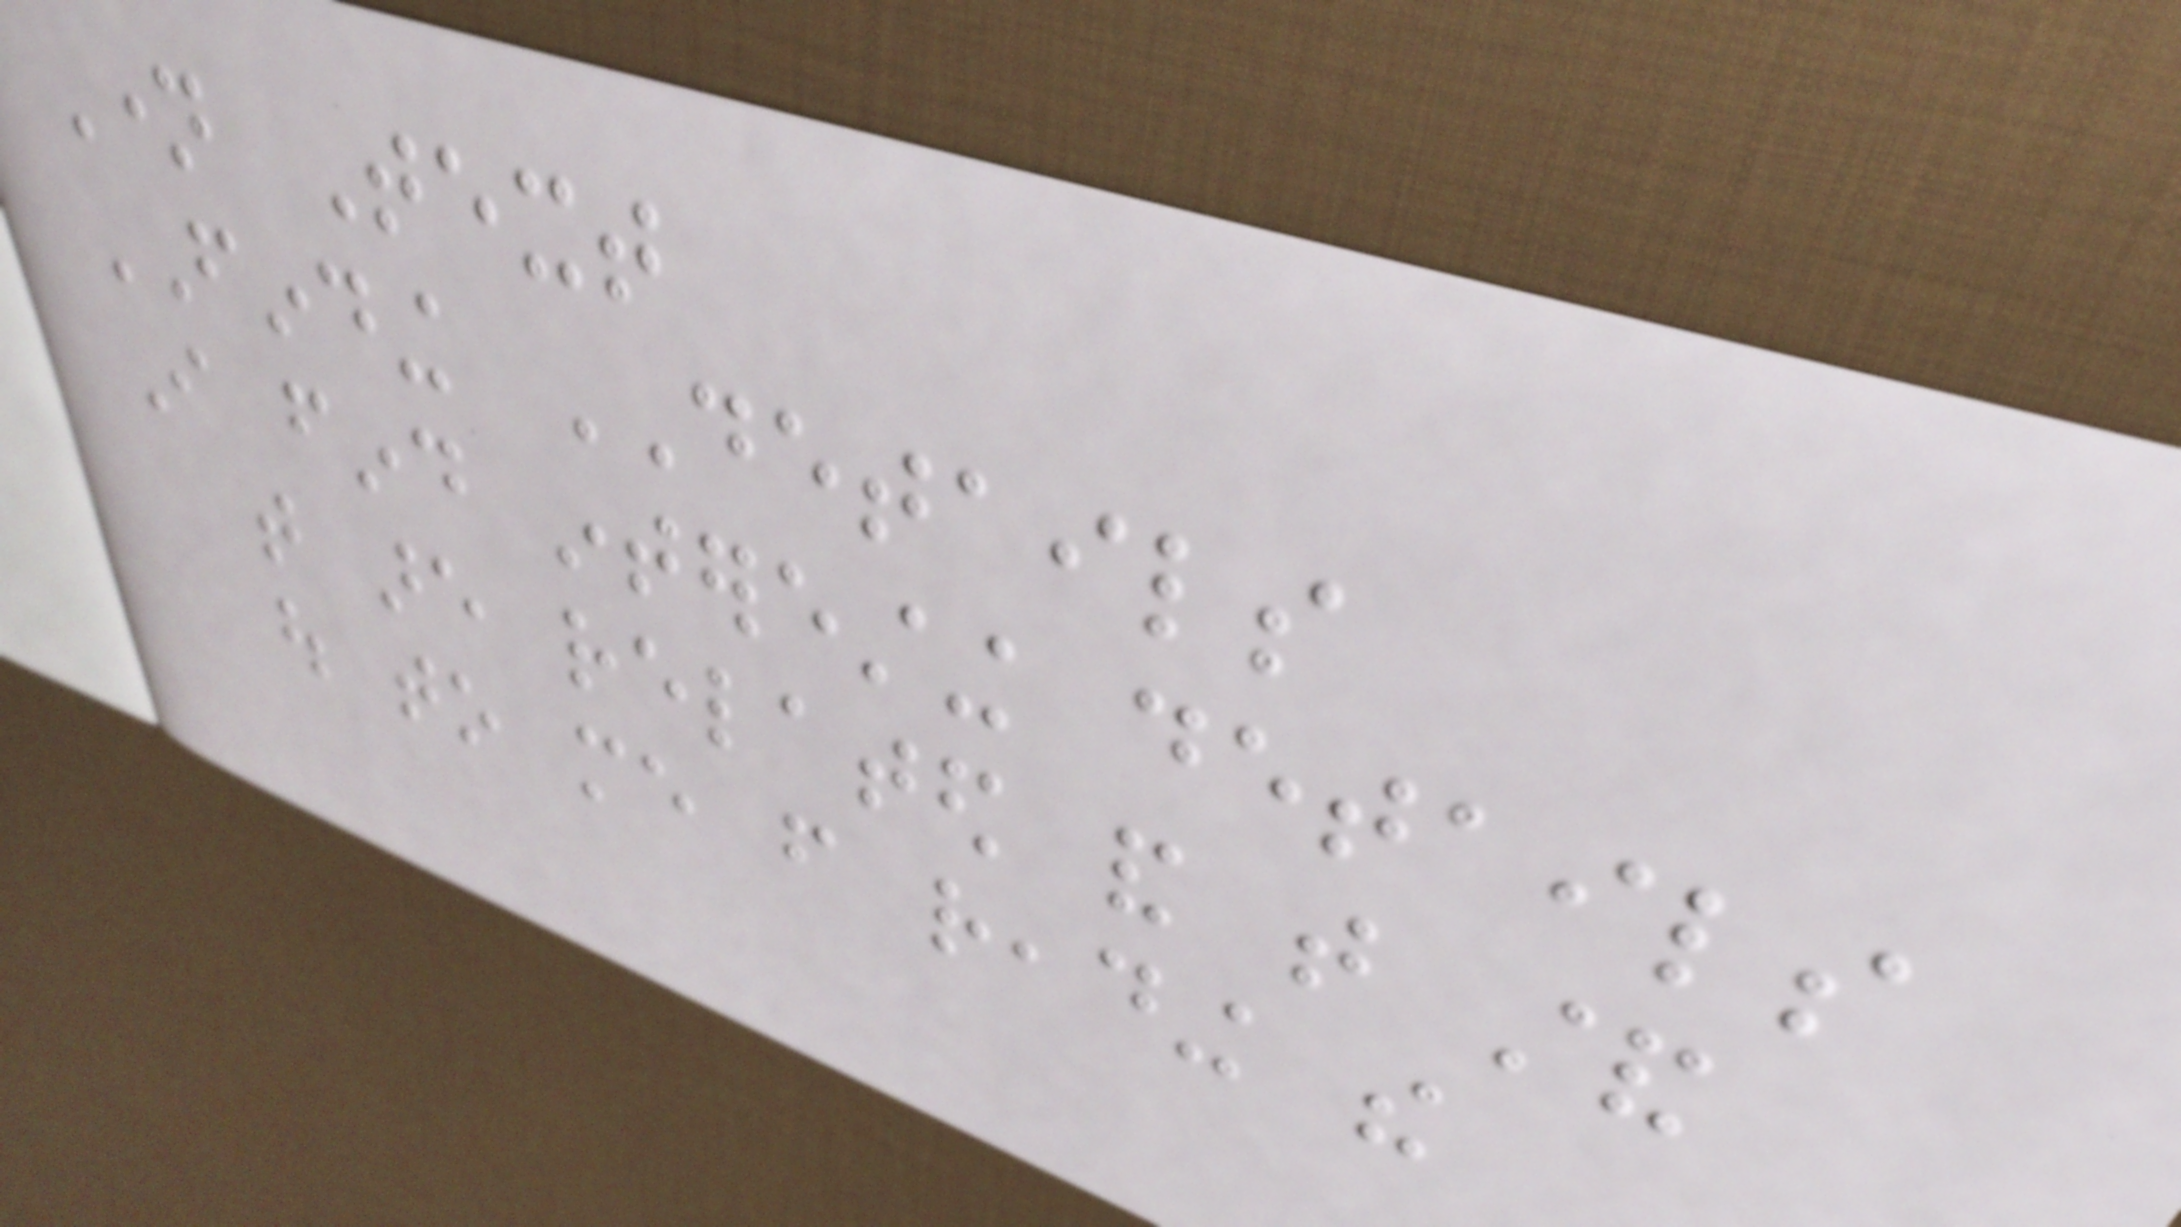Name Text
FINDING DETAILS
I find interesting details
that are related and that stand
out to me from reading the
